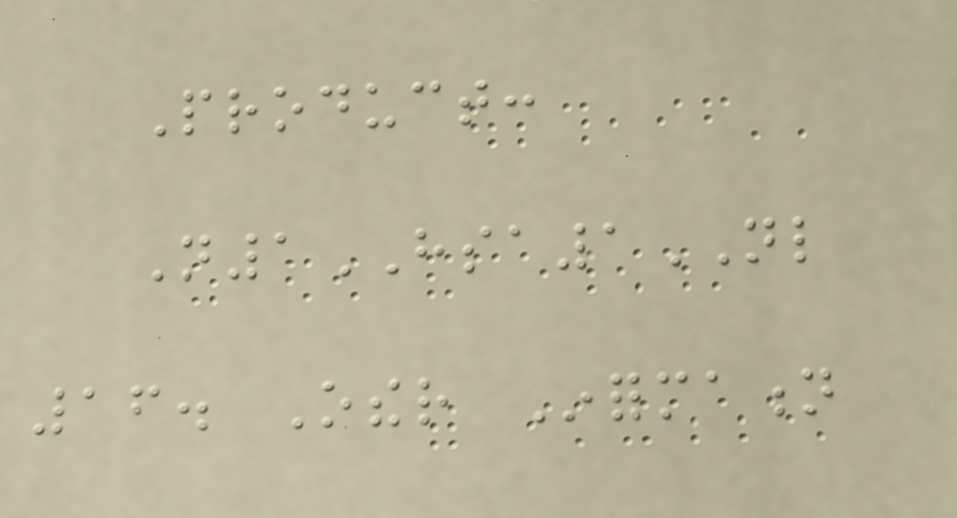Product:
N1HSA1NL
16. Other Information
